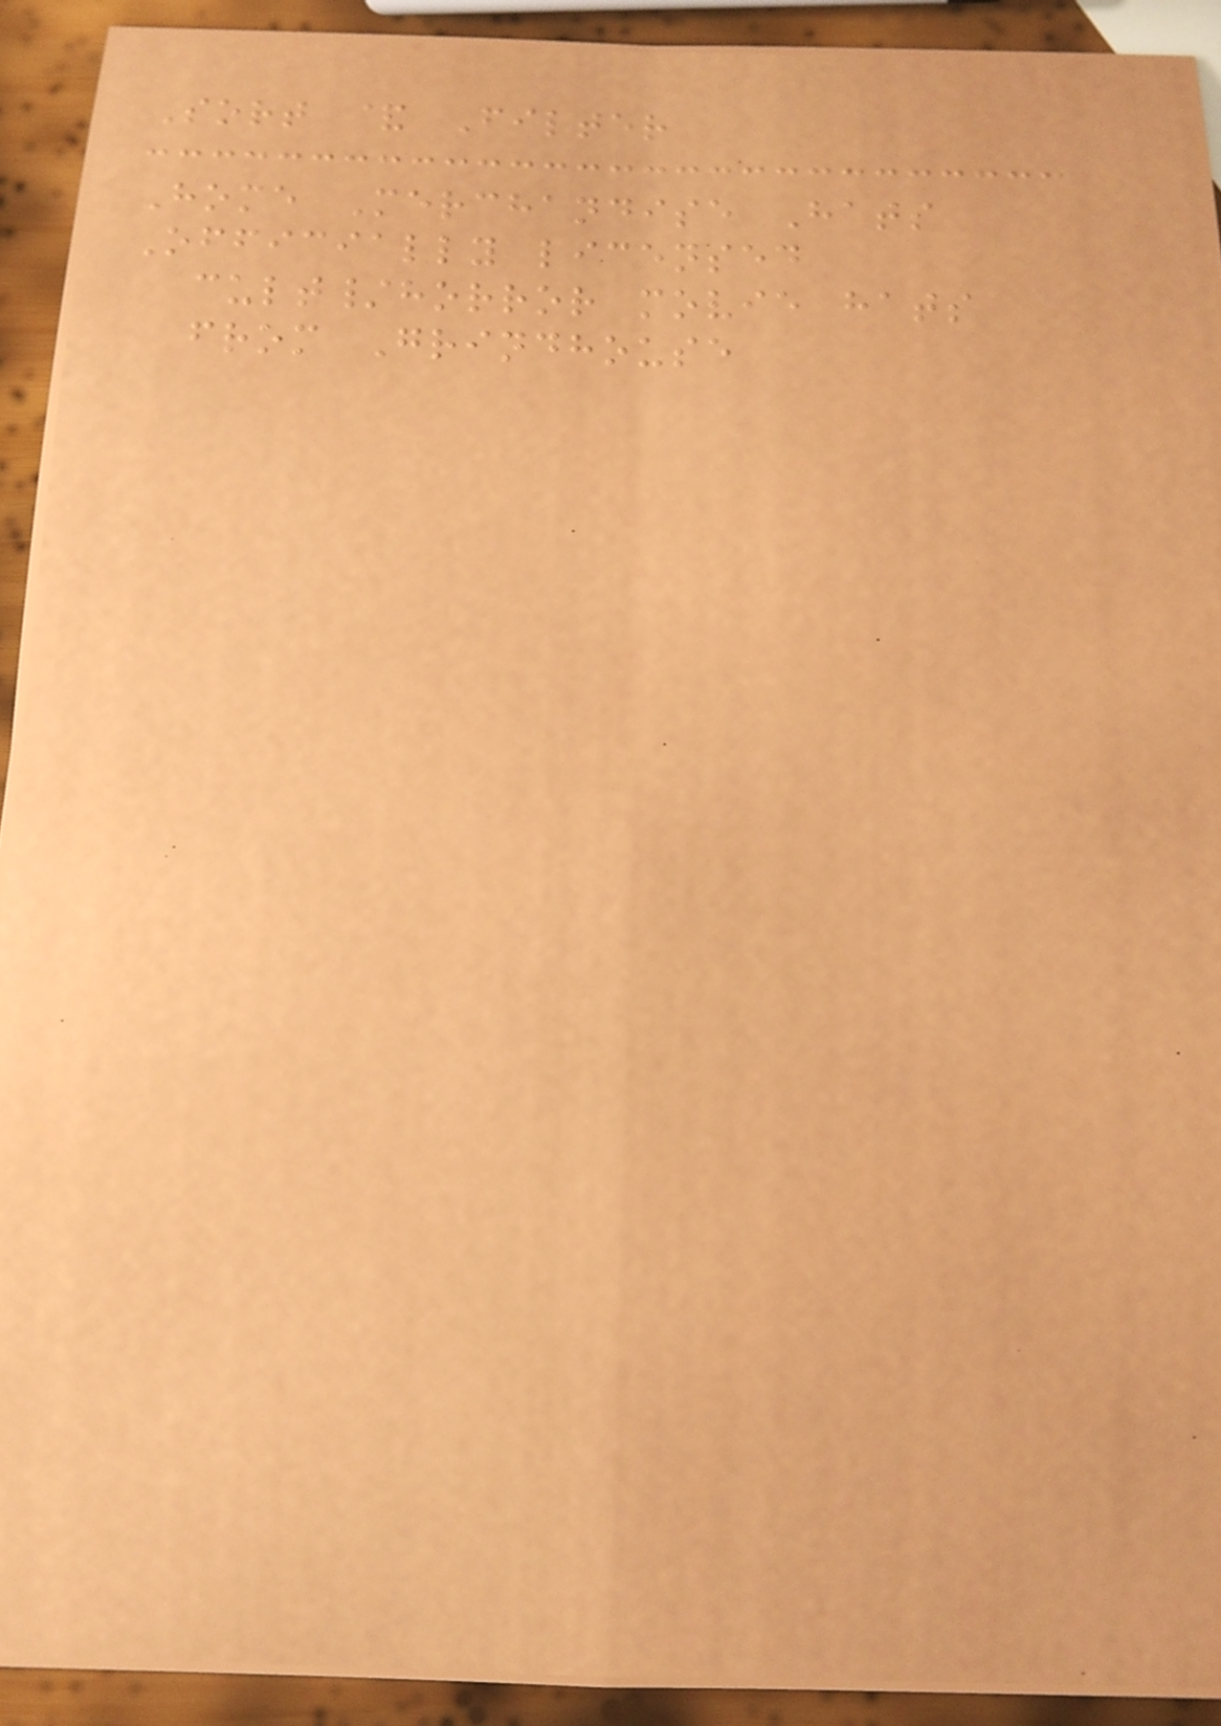Sort & Filter
Home Merchandise Hats
Officially licensed
cult/horror movie hats
from Grindhouse
